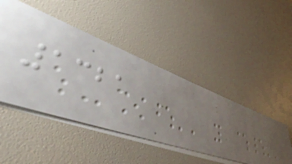1321
